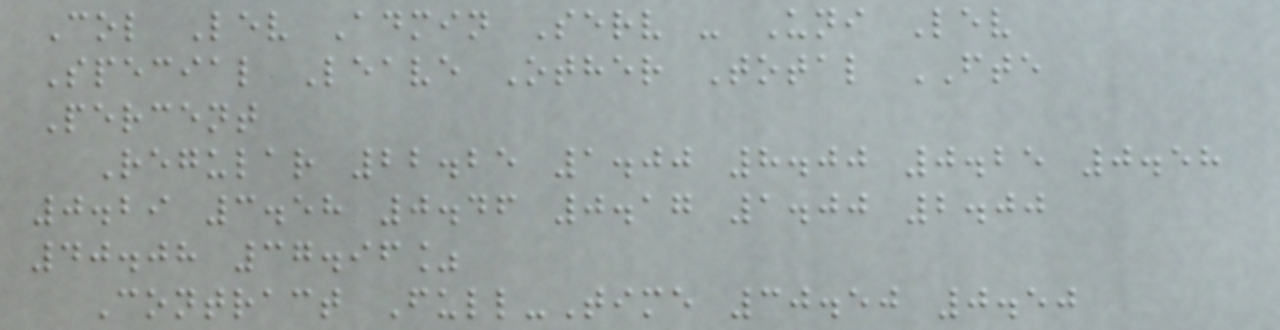Col Lev Admin Serv - Uni Lev
Special Leave Other Total FTE
Percent
Regular 22.25 1.00 8.00 0.25 0.58
0.29 3.58 0.46 0.17 1.00 2.00
40.08 37.96%
Contract Full-Time 30.50 0.50
